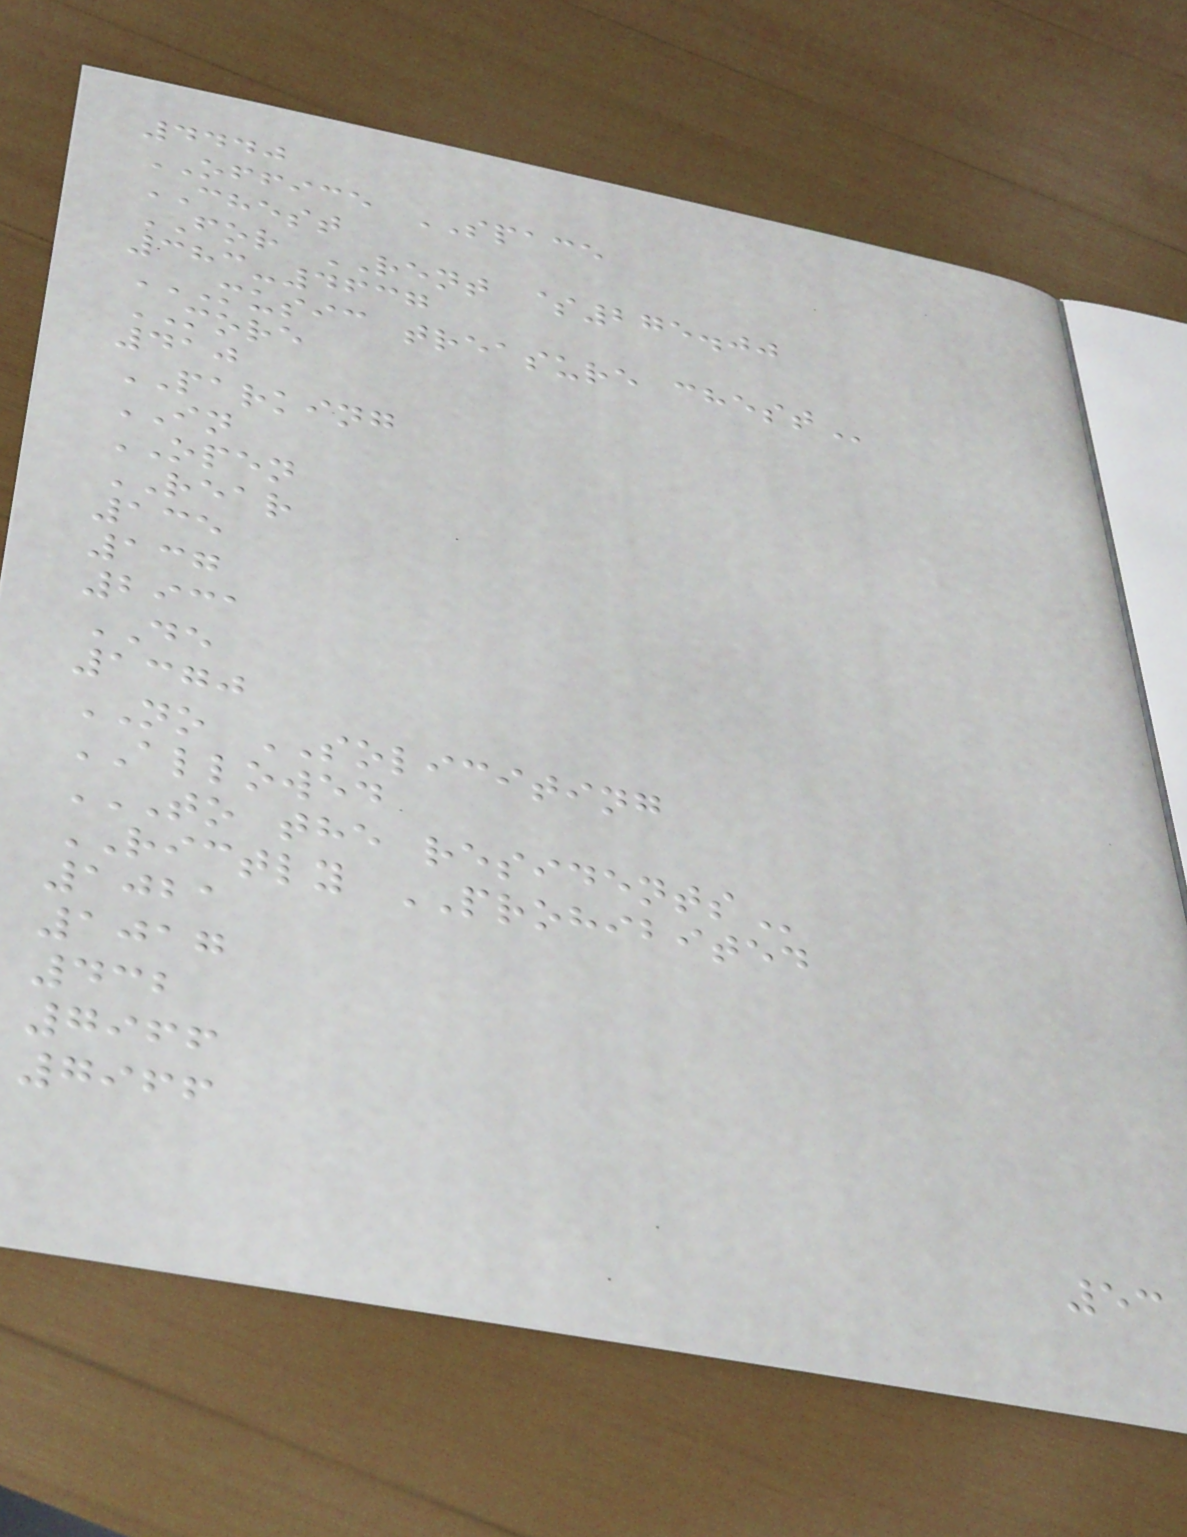4440
OFFICE SPACE
CHEST
FOR RENT $275.00
383-4637
MUSIC TREASURE CHEST
MORE
410
PARKING
IN
OPEN
REAR
135
137
2931
DE
1370
NO SOLICITING
ALLOWED
TO THE RESIDENTS
RICTLY PROHIBITED
1021
1017
432
7966
7966
53
